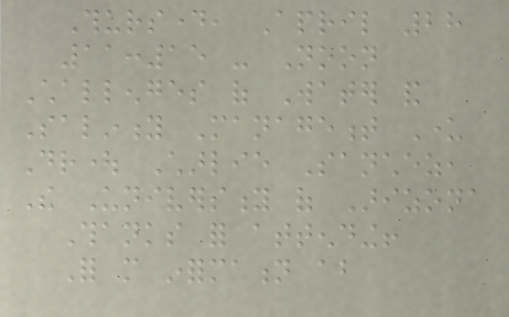Thursday, April 28
11:15 - Noon
Challenges of Water and
Salinity Management Under
Drought Charlie Sanchez,
The University of Arizona
Thanks for attending!
For more information about
